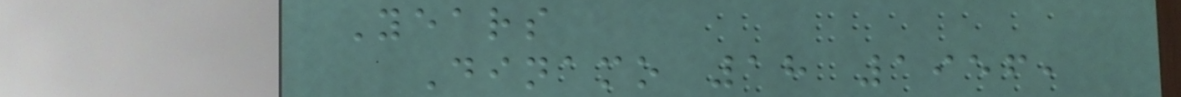Years
Dinamo 18 1956,
